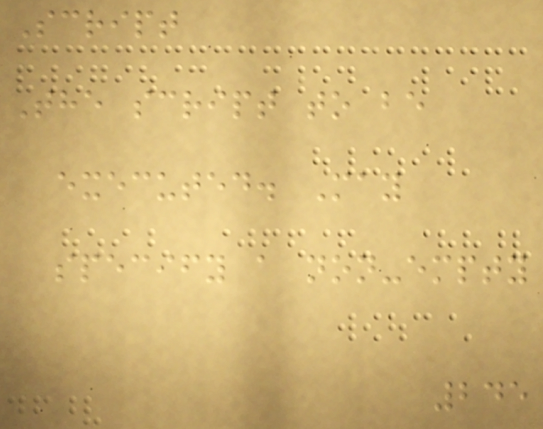Script
The script to be
executed. May
specify a non-empty
245
